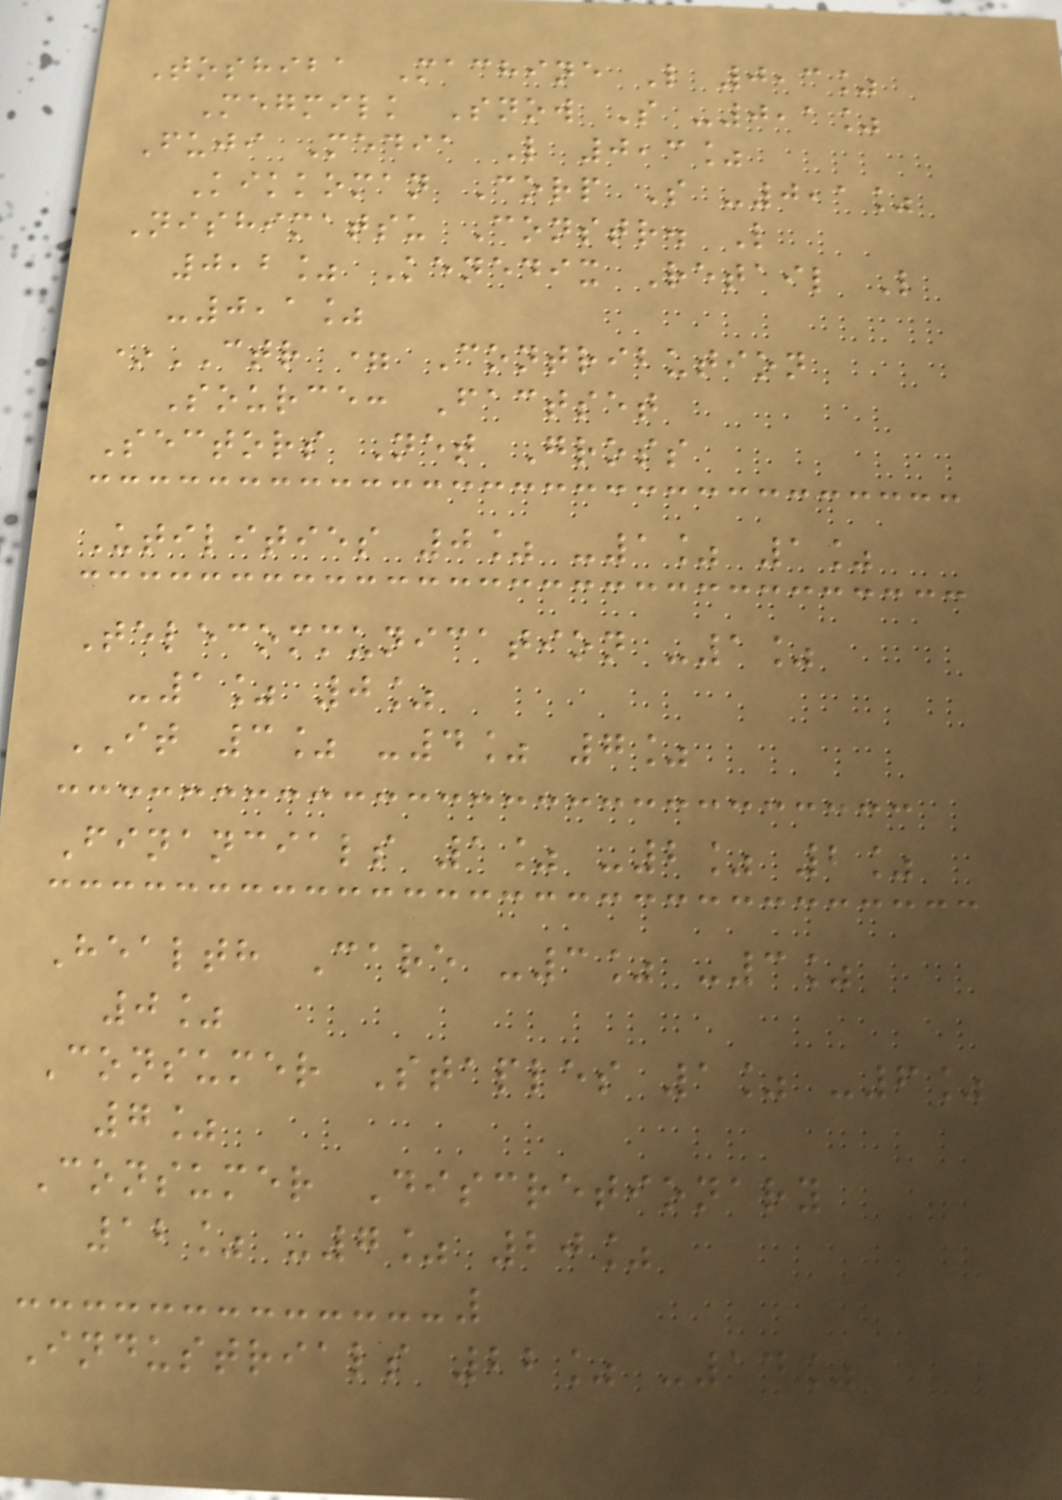Toshiba Machine L 0,3%
Megmilk Snow S -0,1%
Fuji Media L 0,3%
Kikkoman Corp S -0,1%
Nishimatsu Constr. L
0,2% Kenedix Retail L
-0,1%
*CTR = Contribution
Source: Factset
Sectors Net Gross
Utilities 0% -1% 1%
Telecommunication -1%
-1% 0%
IT 3% -4% 7%
Financials 1% -2% 2%
Health Care -3% -3%
0%
Consumer Staples 1% -6%
7%
Consumer Discretionary
12% -7% 20%
Industrials 22% -14%
